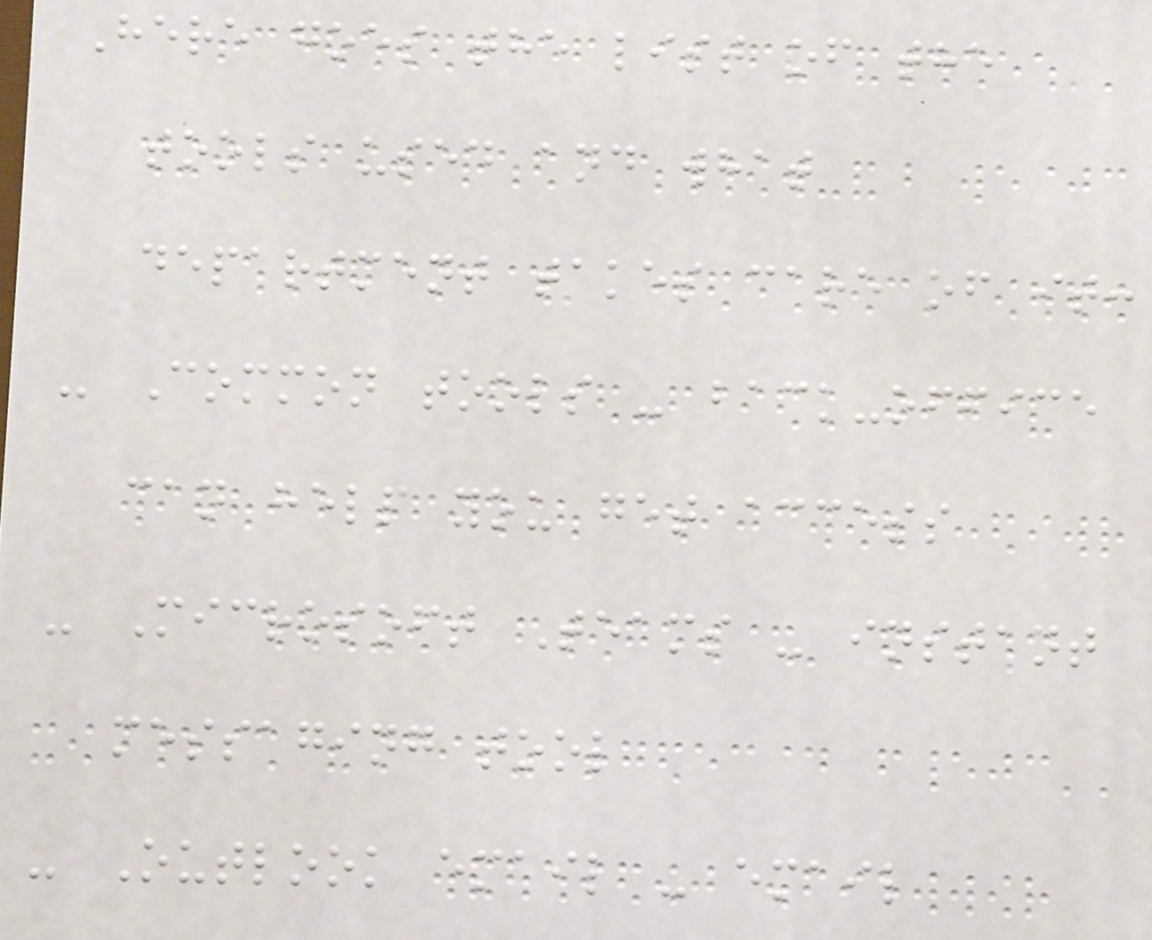Here goes the list of the
tools used and what
department takes care of it:
- Common tools - back-office
can help you get access
- Microsoft Teams - instant
messaging tool
- Outlook email - email
